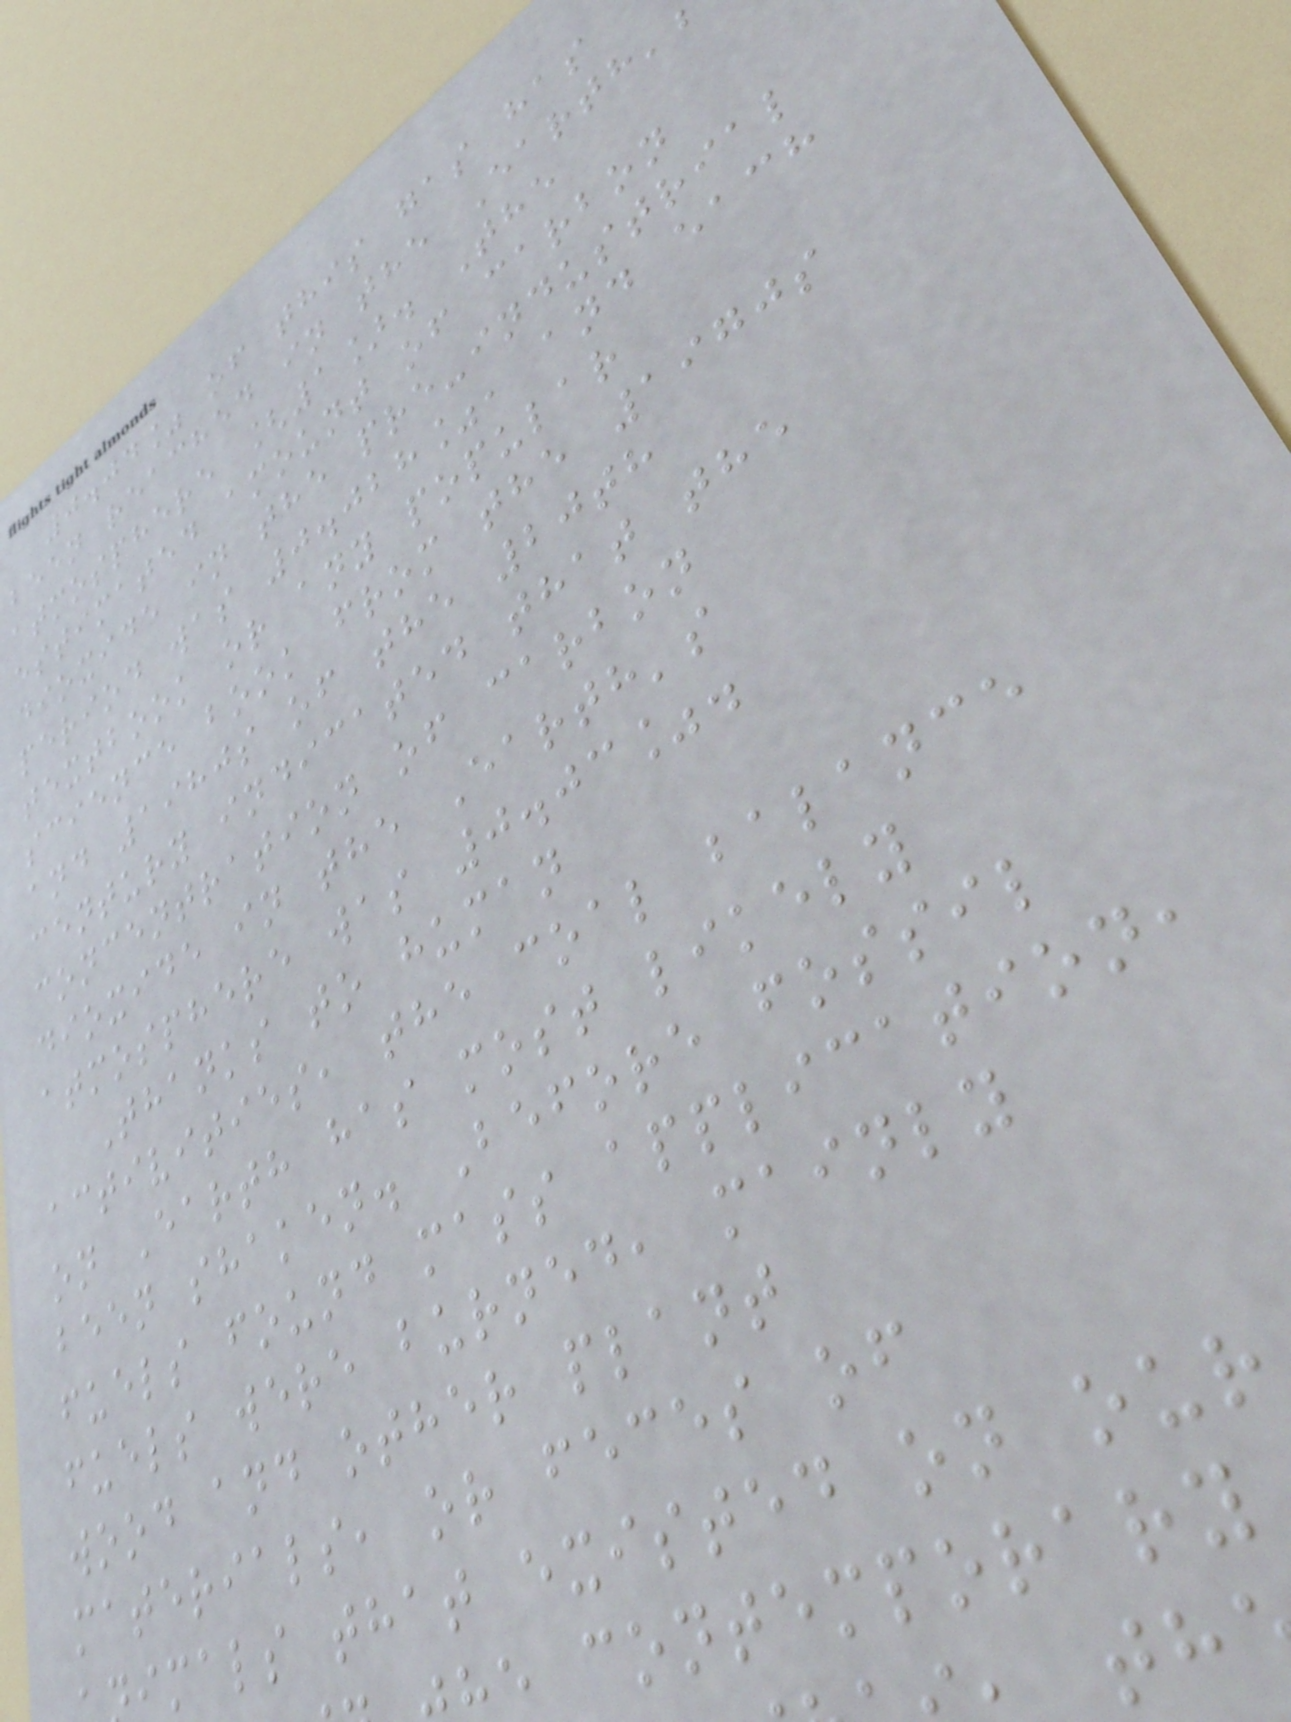0.04% of this gas has
been reached in the Earth'
atmosphere [1]. The
estimated amount of carbon
dioxide in the pre-industrial
period was 0.028%, and each
textbook or any popular
science book from the 1970s
and 1980s of the 20th
century indicated that the
concentration of carbon
dioxide in the Earth's
atmosphere was 0.03%.
Thanks to human
activities, the coal balance
on Earth has most likely
been shaken. Before fossil
fuels found mass application,
fuels were burned, mainly
wood and other plant
materials, or feces of
imals that existed on our
e contemporary
